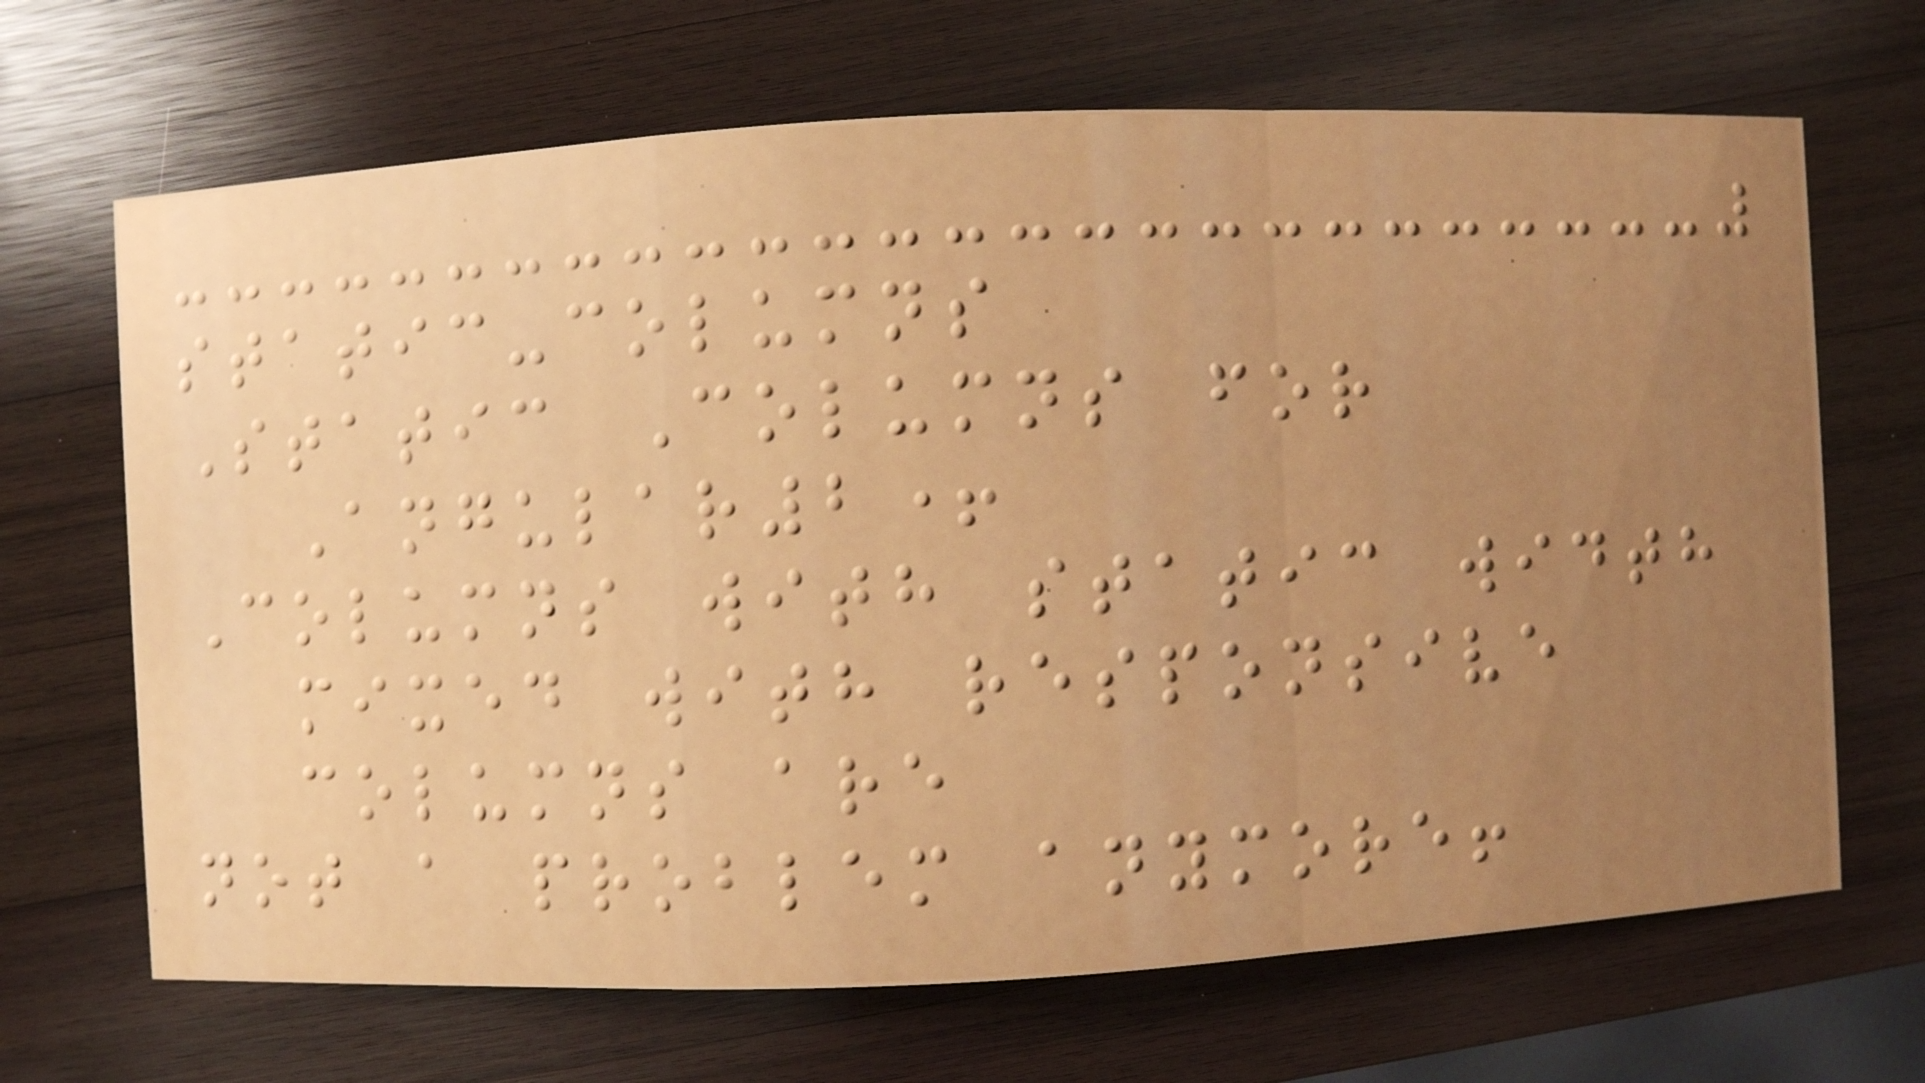static-columns
Static Columns for
Angular2+
Columns with static width
mixed with responsive
columns are
not a problem anymore!
